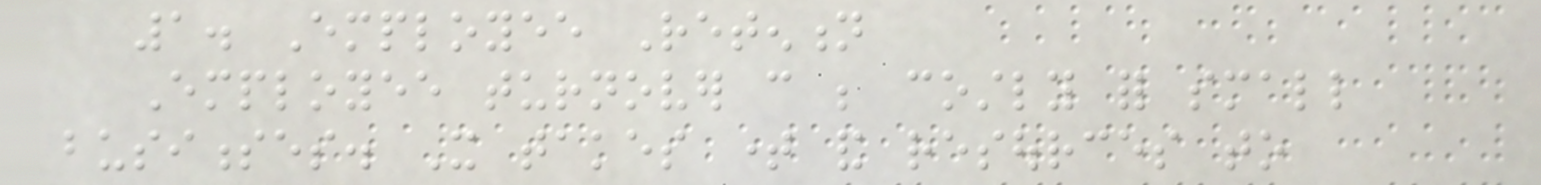1. Employee Retention
Employee turnover can be costly for small
businesses. It takes time and resources to
